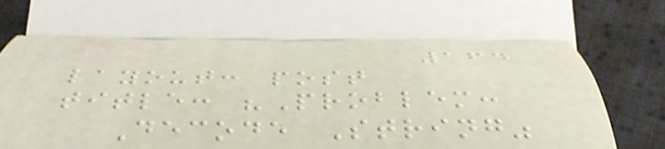164
layout: post
title: "Problem:
Decode String"
